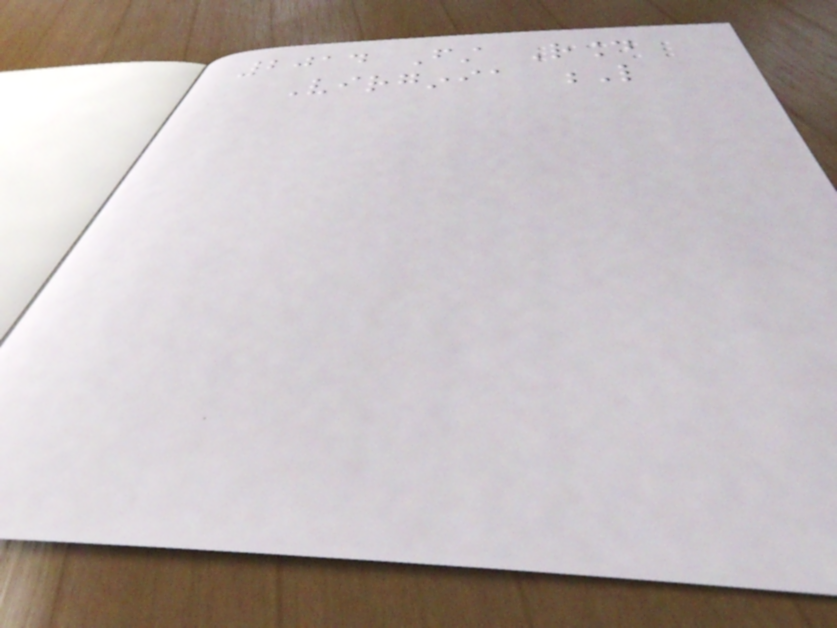2014 First Round
Virginia L
